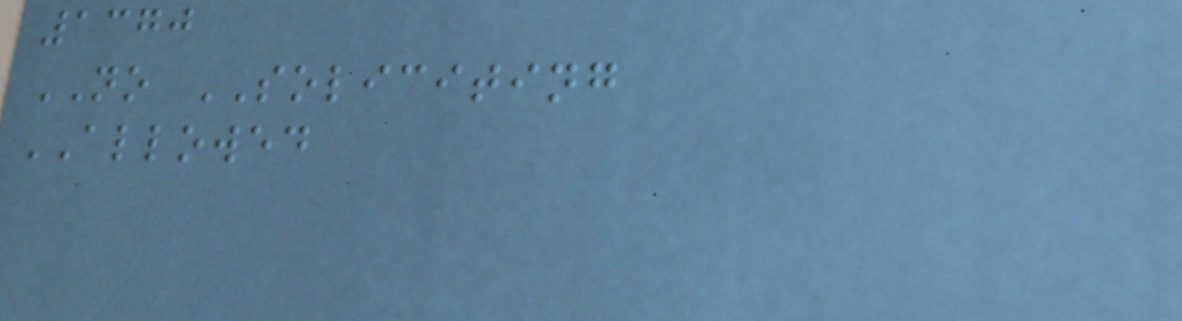1370
NO SOLICITING
ALLOWED
